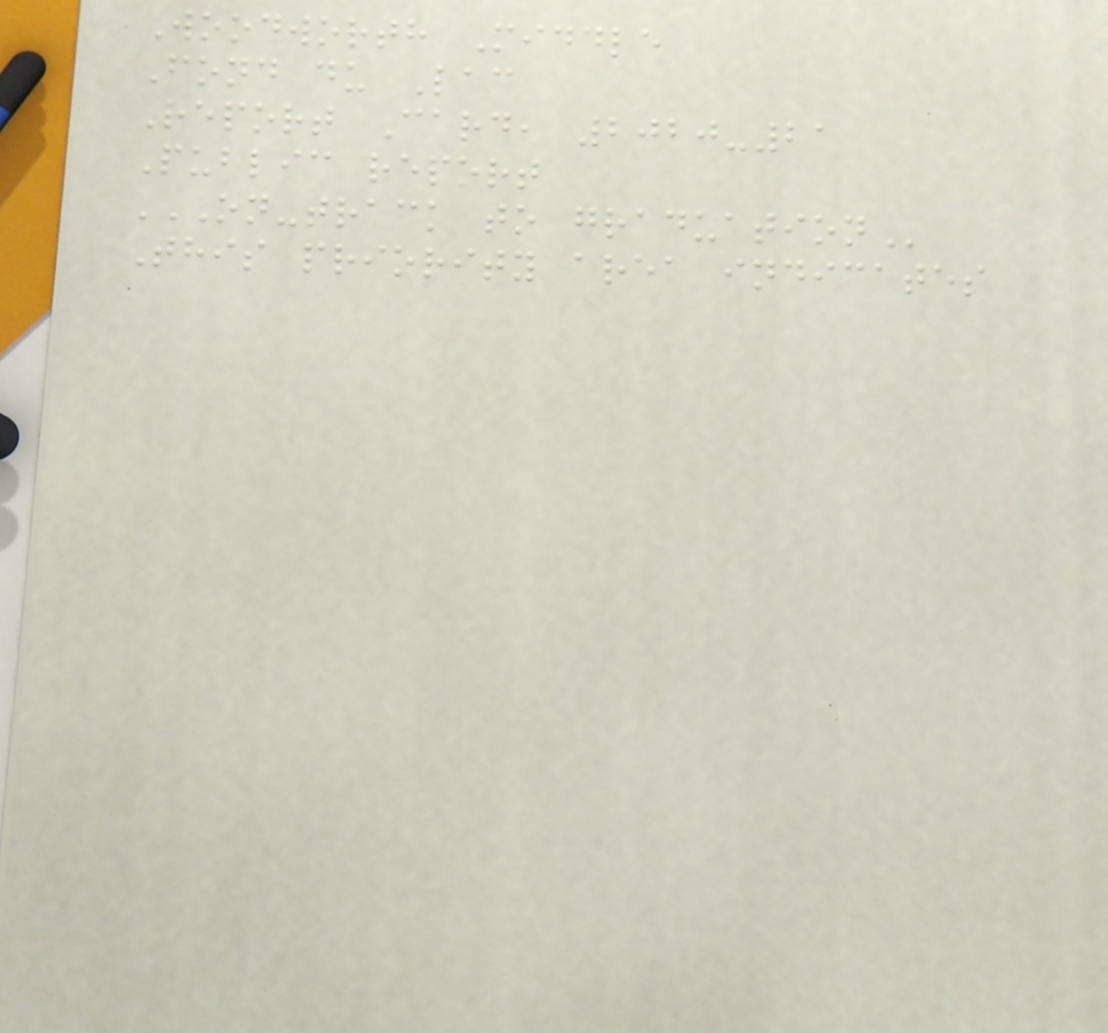Woodworth Middle
Fond du Lac
Report Card, 2020-21
Public report
ON-TRACK TO GRADUATION
This priority area indicates
